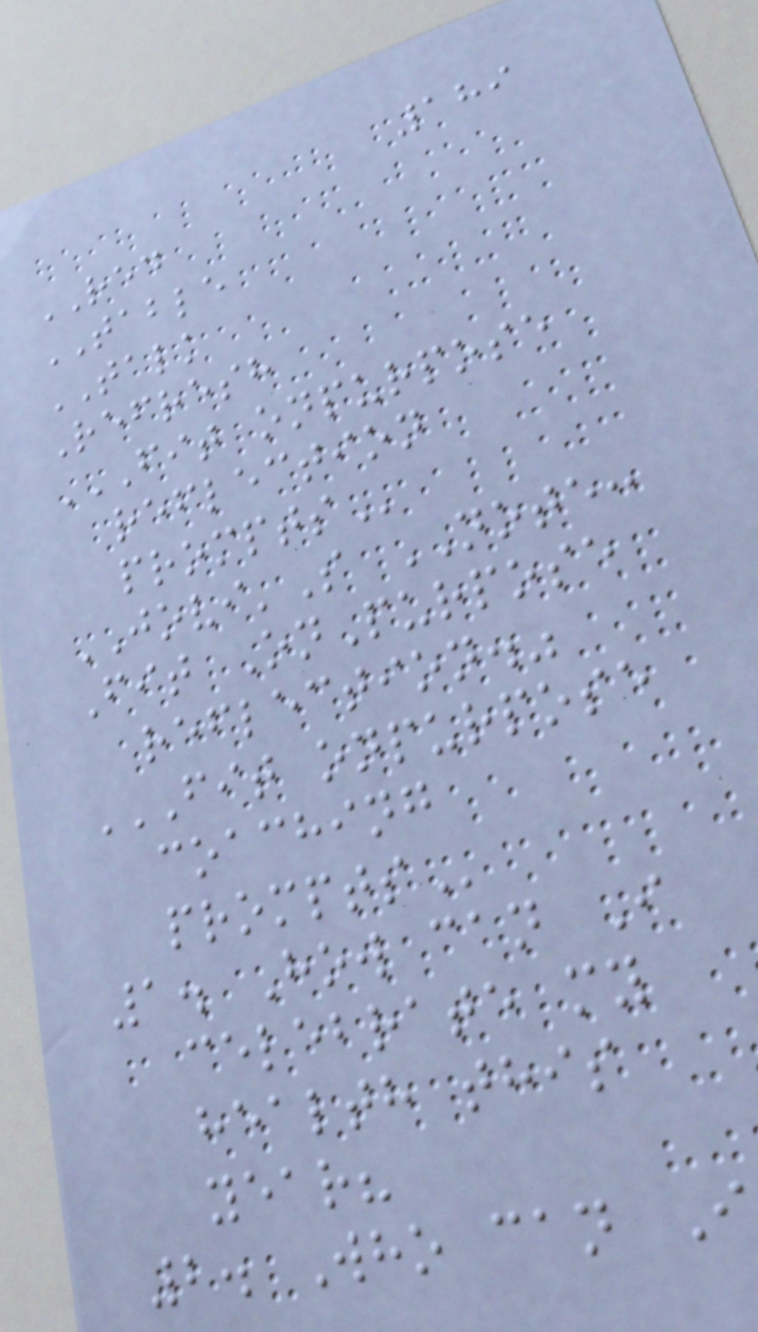189
RED
TABLE
TALK
Refresh
FIT ONPURPOSE
REFLECTION
PROMPTS
JOVI'S NOTE:
Fit OnPurpose
reflection."
FIT ONPURPOSE
COACHING
PROMPTS
1. How can I
celebrate my
health this
year?
2. Who can I
